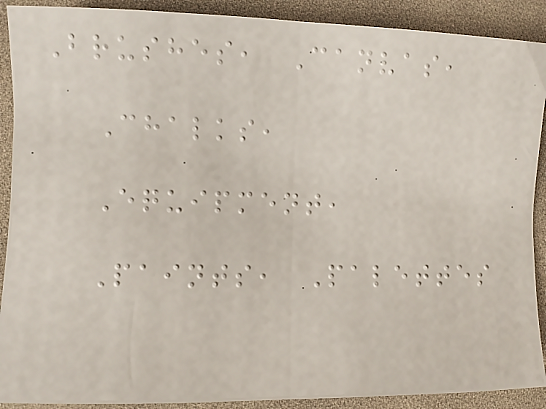Brushes, Canvas,
Chalks,
Equipment,
Paints, Palettes
